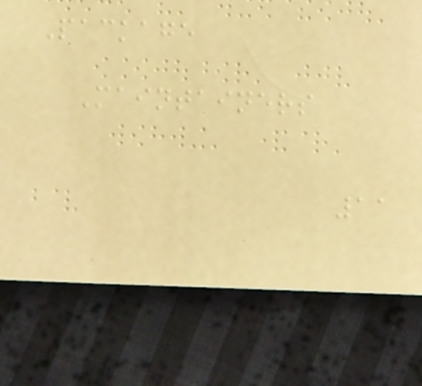Package
Maintainers
11
